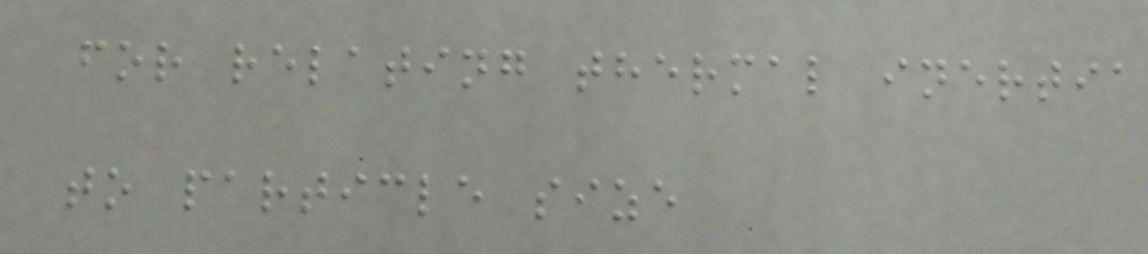for relating thermal inertia
to particle size
